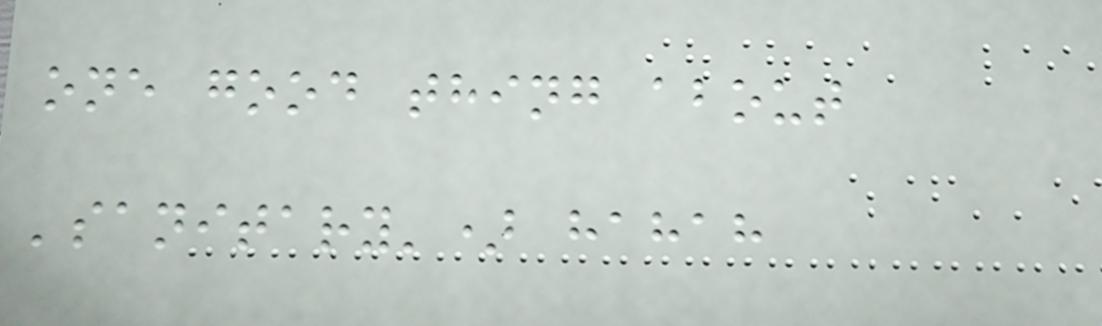one good thing about
'sanitary') hahah
